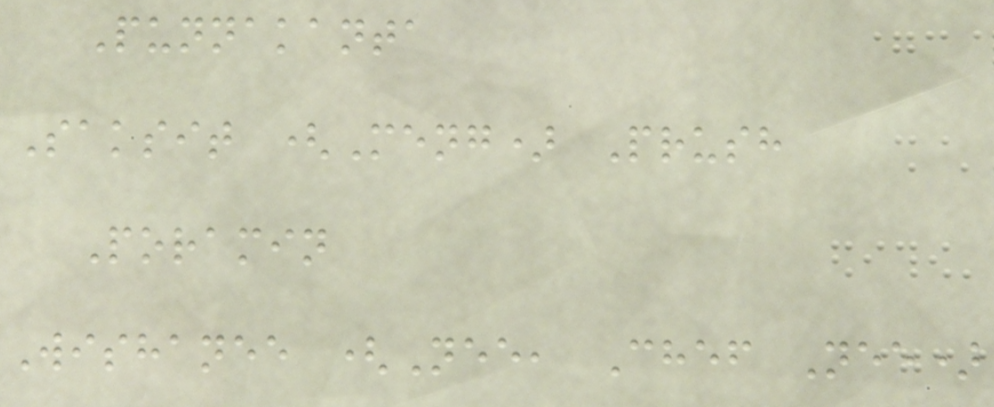Punnakanta
Saksit (Meng) Prush
Poramin
Wishanee (Nee, Chef Nee)
